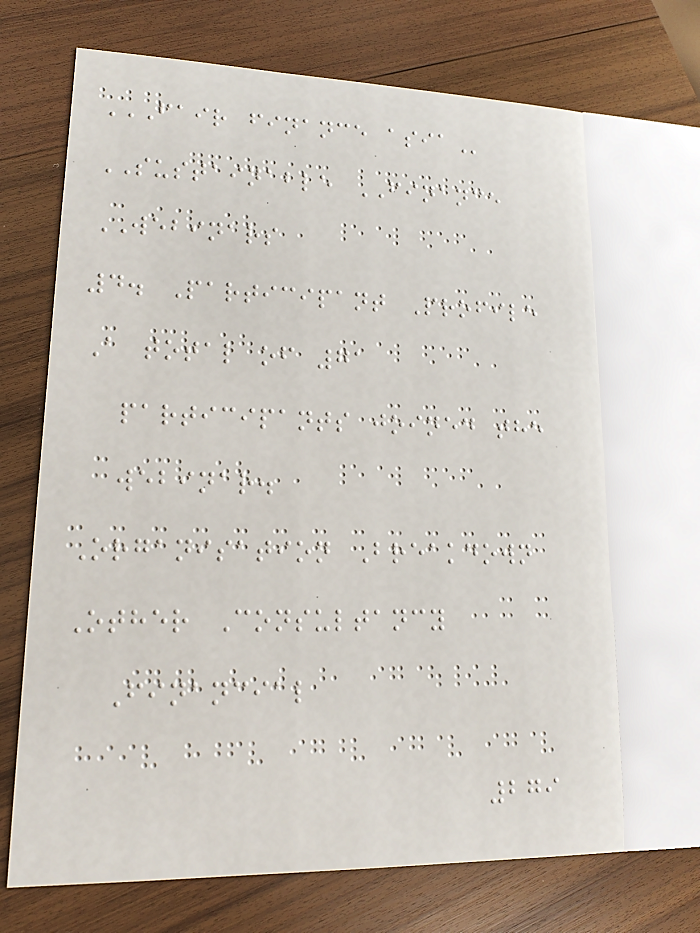FAIR FINANCE ASIA
SUSTAINABLE FINANCE
WEBINARS
4. Participant Profile
A total of 71
participants joined the
webinar.
Organisation Breakdown
Other Consultancy
Financial
279
